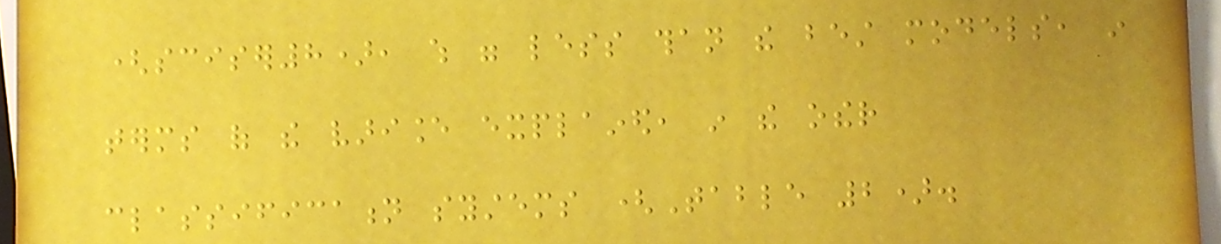(sciser8), which were less than the best models, in
terms of the variance explained, in the other
classification systems (Table 2).
